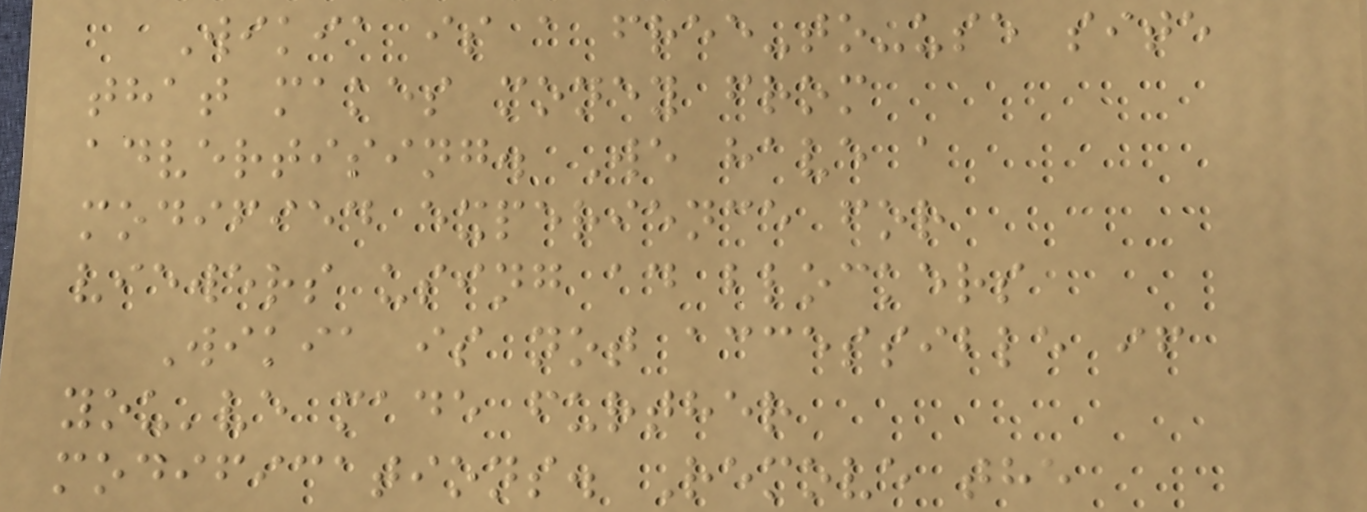Wikia is a free-to-use site
that makes money from
advertising. We have a
modified experience for
viewers using ad blockers
Wikia is not accessible if
you've made further
modifications. Remove the
